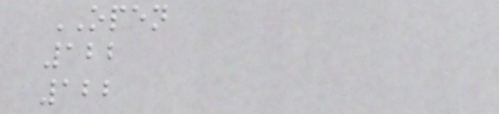OPEN
122
122
